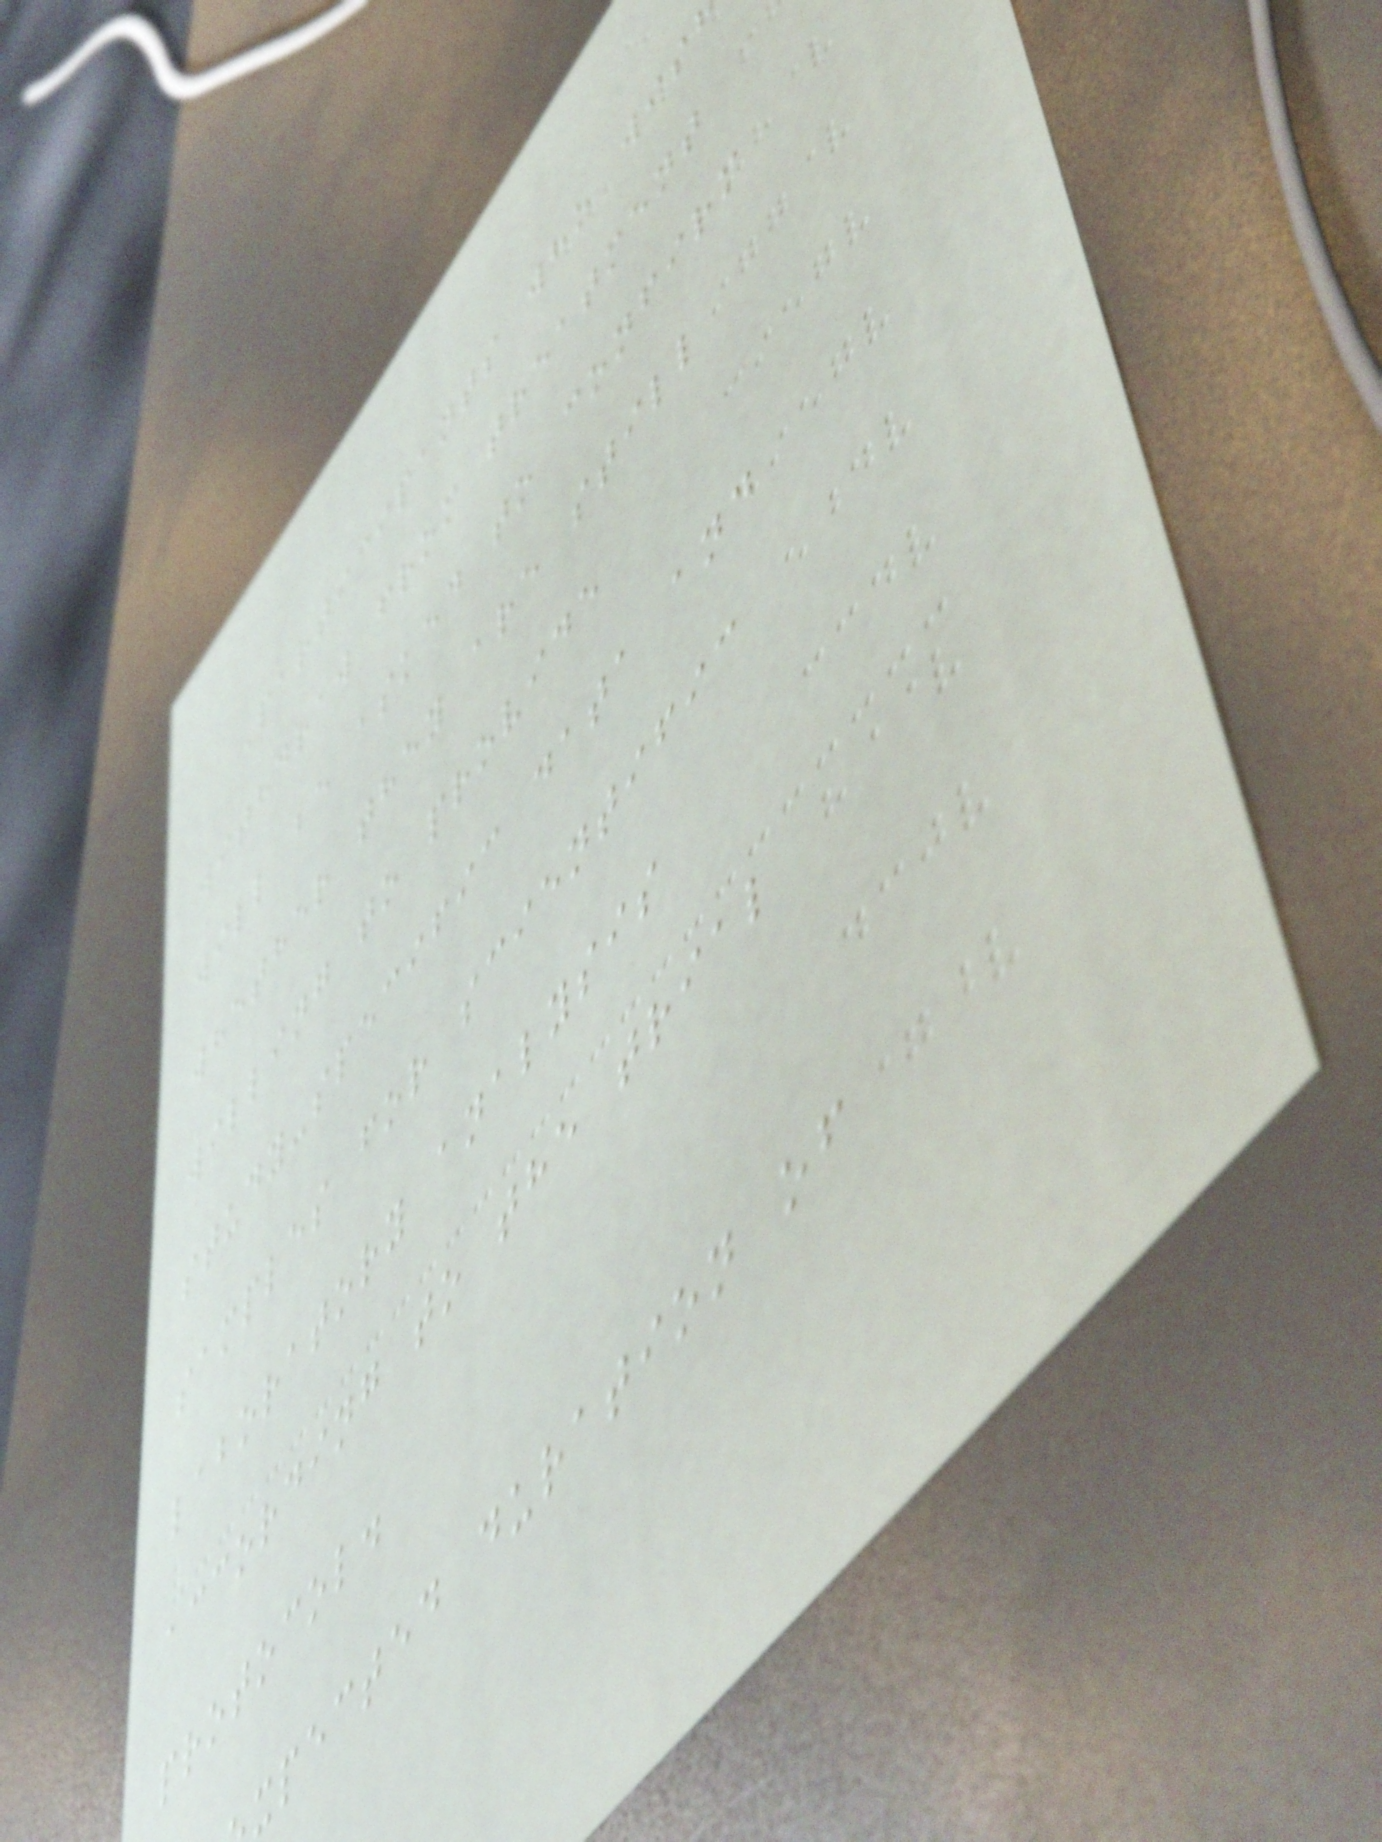Participants who wis
withdraw from treatment
will be asked to confirm
whether they are still
willing to provide
study-specific data and
samples for scientific
laboratory analysis
according to the trial
protocol.
xpected duration of
